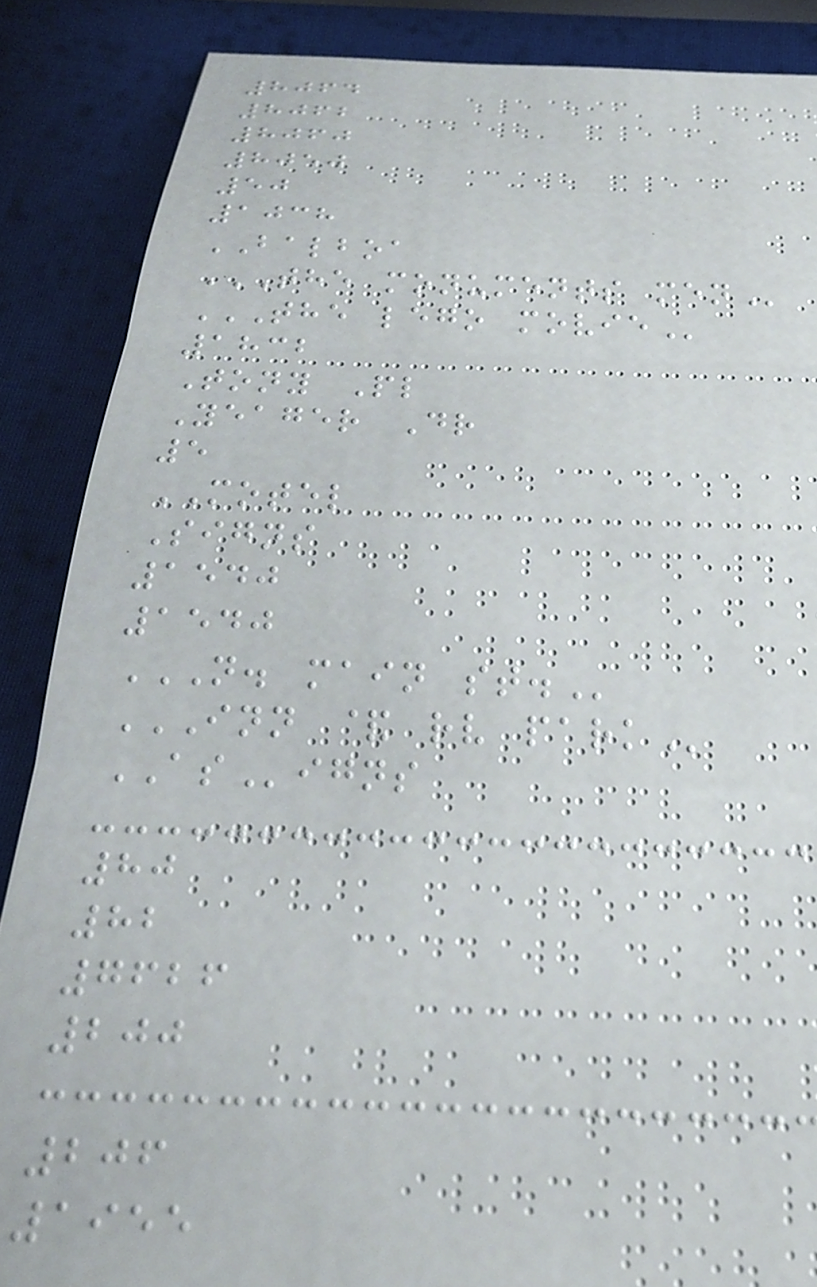8064
8062
8060
8050
50
1038
BALBOA
THE MONUMENTS MEN
THE LEGO MOVIE
1832
Tony Pl
Yeager Dr
5
MOTEL
Signs
1540
1540
N. MAIN ST.
INN & RV PARK
ASigns
80
82
7626
200
206
1955
